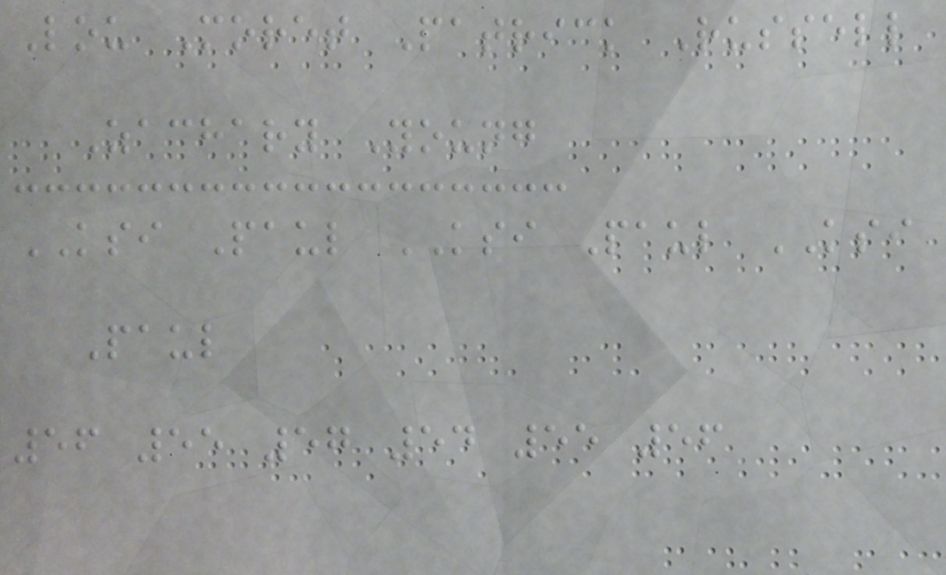Lou Moret Patrick Russell
Zachary Young
KSI Paul KSI Paul KSI
Paul
56 55 57 54 55 56
